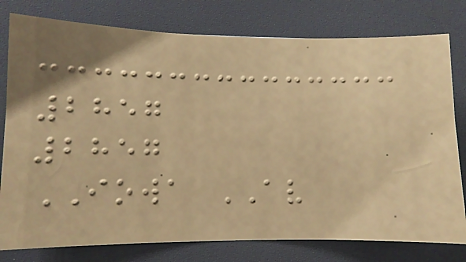2857
2857
IOWA AV
